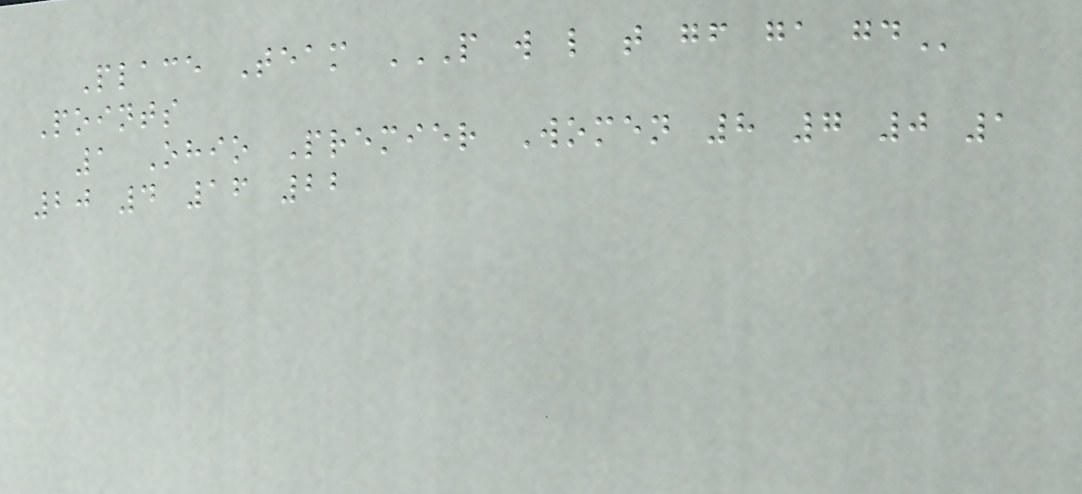Place Team P W L T GF GA GD
Points
1 Ohio Premier Women 8 7 0 1
20 4 16 22
